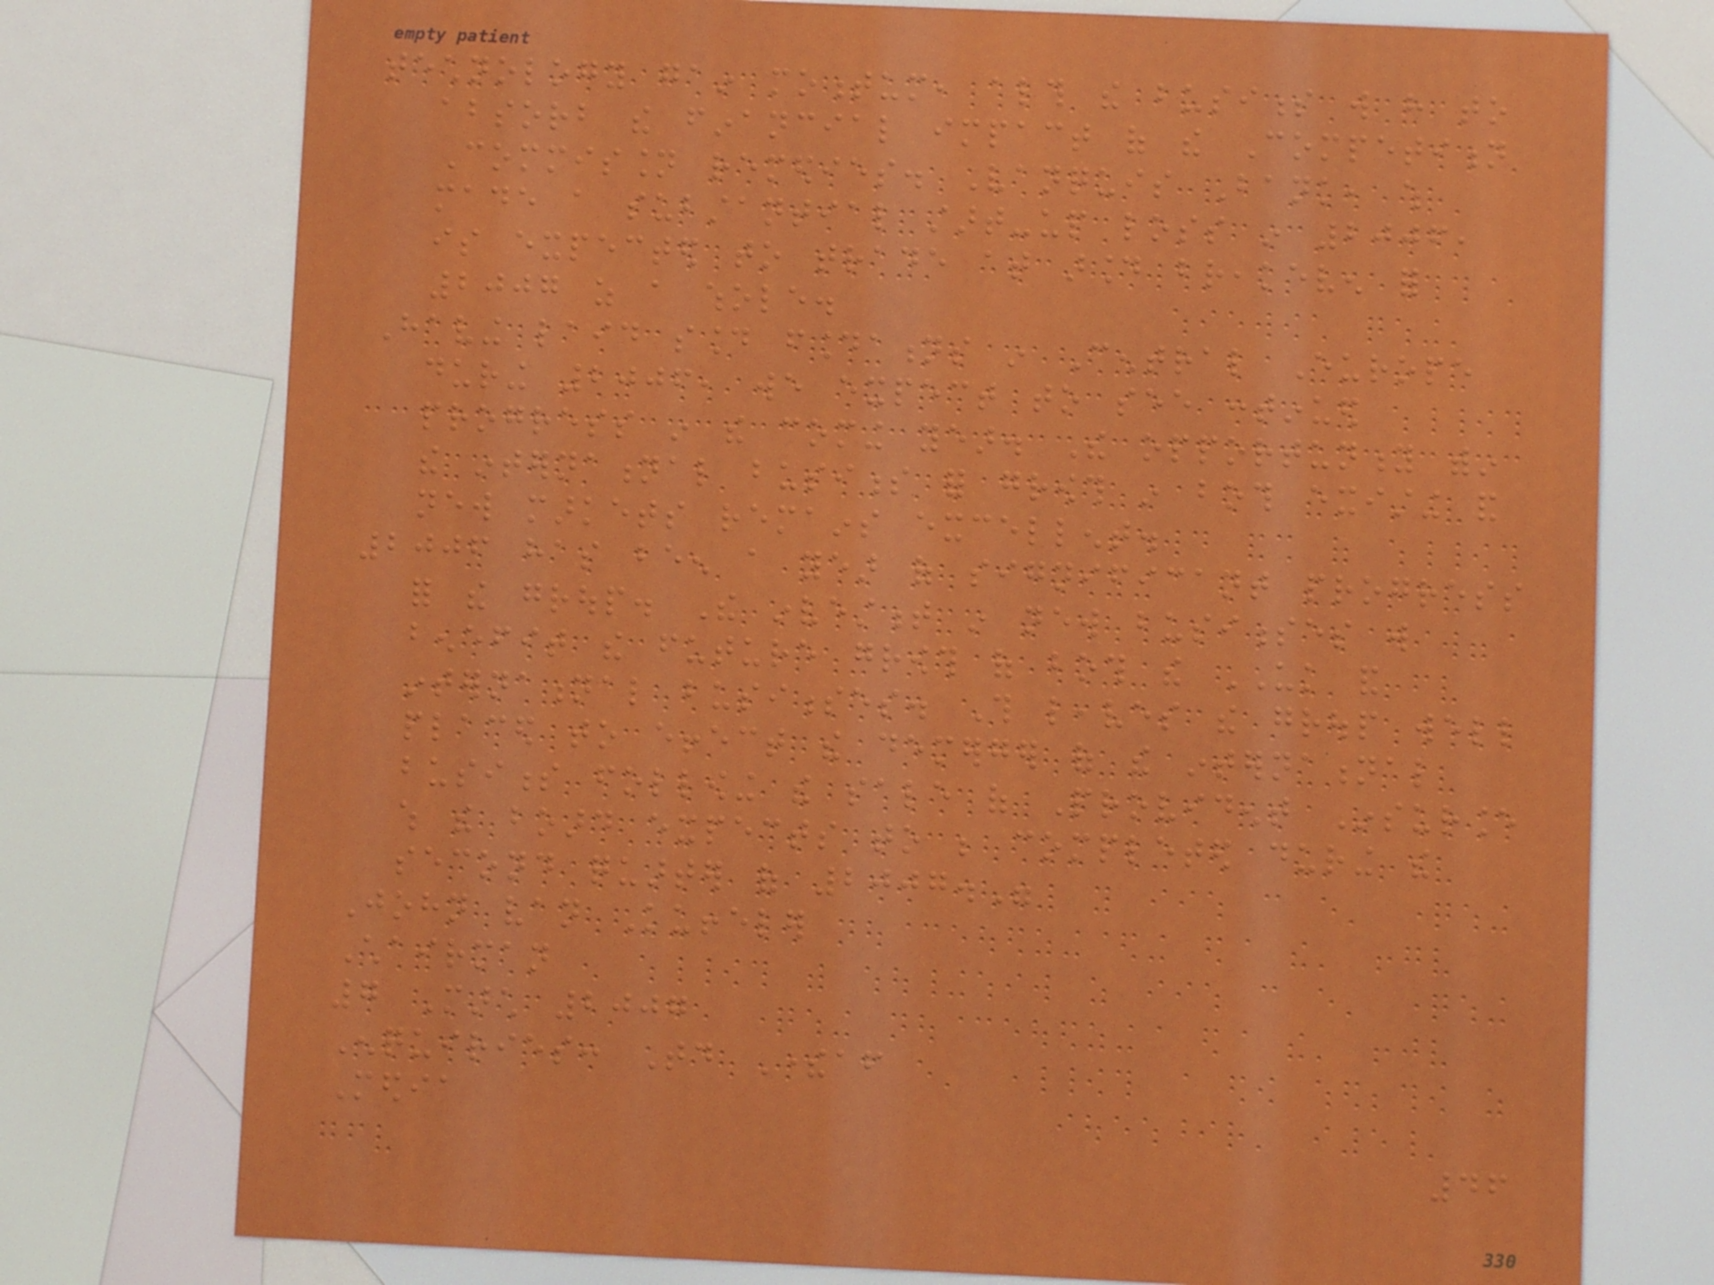technology gain momentum, although the business will have to
absorb the financial impact of the Competition
Commission remedies. Vanquis Bank, which
made a substantial start-up loss in 2006,
is expected to trade at around breakeven for
2007 as a whole.
Having laid sound foundations in Central Europe
during 2006, we expect to see continued
progress in the coming year. The opportunity within
the international business for growth in both existing and
new markets remains excellent.
2006 has been a year of significant progress
for the group. The investment in new businesses will
benefit the future growth of both the UK and
international businesses. This leaves the group well
placed to effect the demerger of the international
business following the sale of Provident Insurance
which the board expects to be completed during the
second quarter of 2007."
John van Kuffeler
Chairman
7 March 2007
Enquiries: Today Thereafter
Media
46
